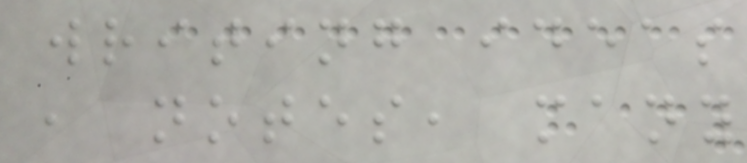writing ideas
, notes, many
